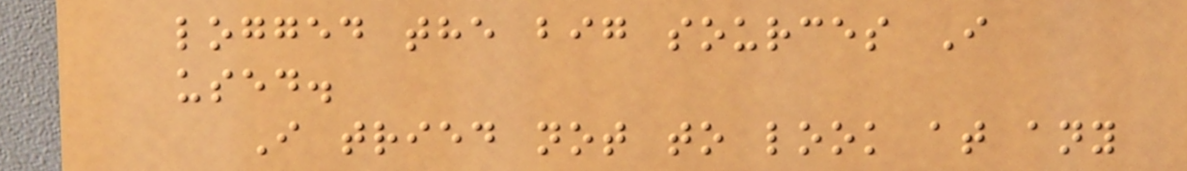logged the big sources I
used.
I tried not to look at any
